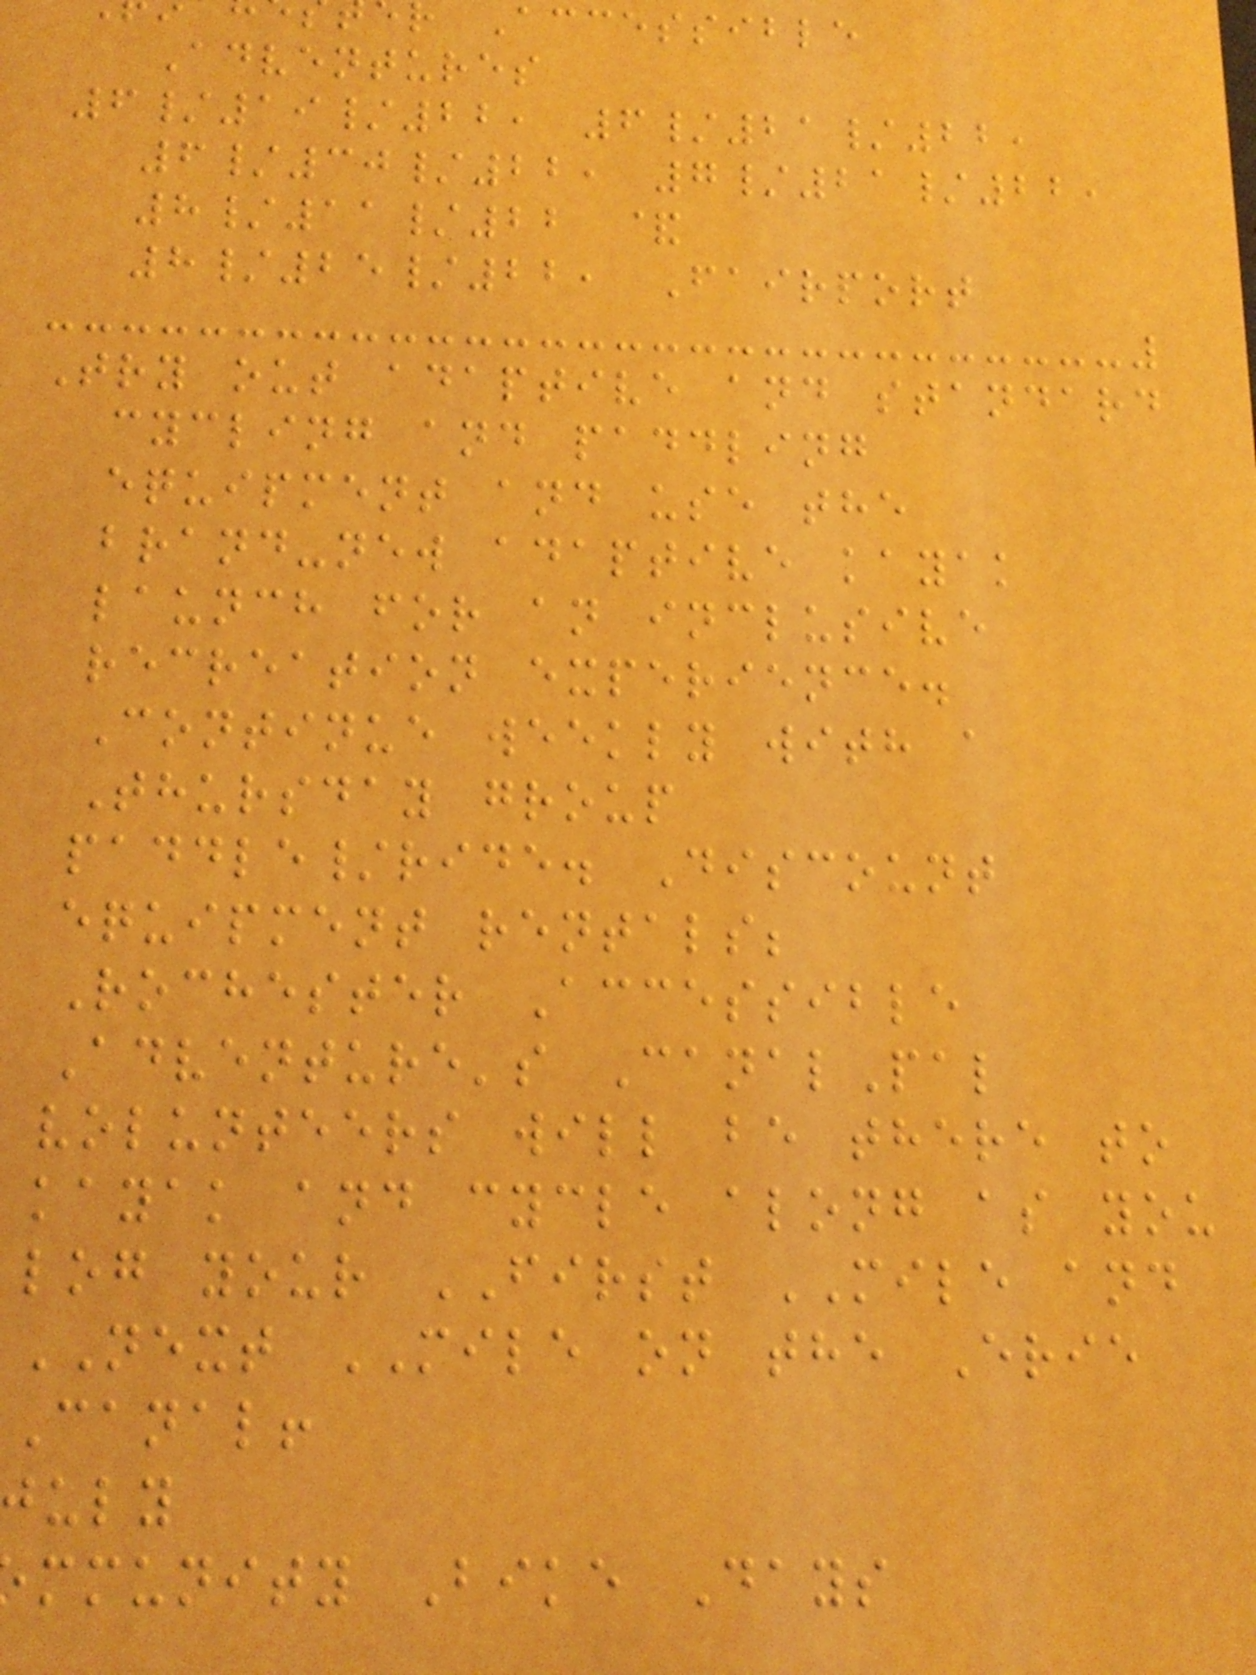Accessible
Adventures
6/19/22, 6/21/22,
6/30/22, 7/21/22,
8/11/22 &
8/25/22, Fairport
Try out adaptive and standard
cycling and paddling
equipment and use the
brand-new adaptive kayak
launch for an inclusive
recreation experience.
Continue weekly with a
Thursday group
paddle/ride. Discount
equipment rentals;
Rochester Accessible
Adventure's CanalPal
volunteers will be there to
kayak and cycle along as you
log your FIRST MILE and
NEXT MILE on the Erie
Canal!
mmunity Bike Days
